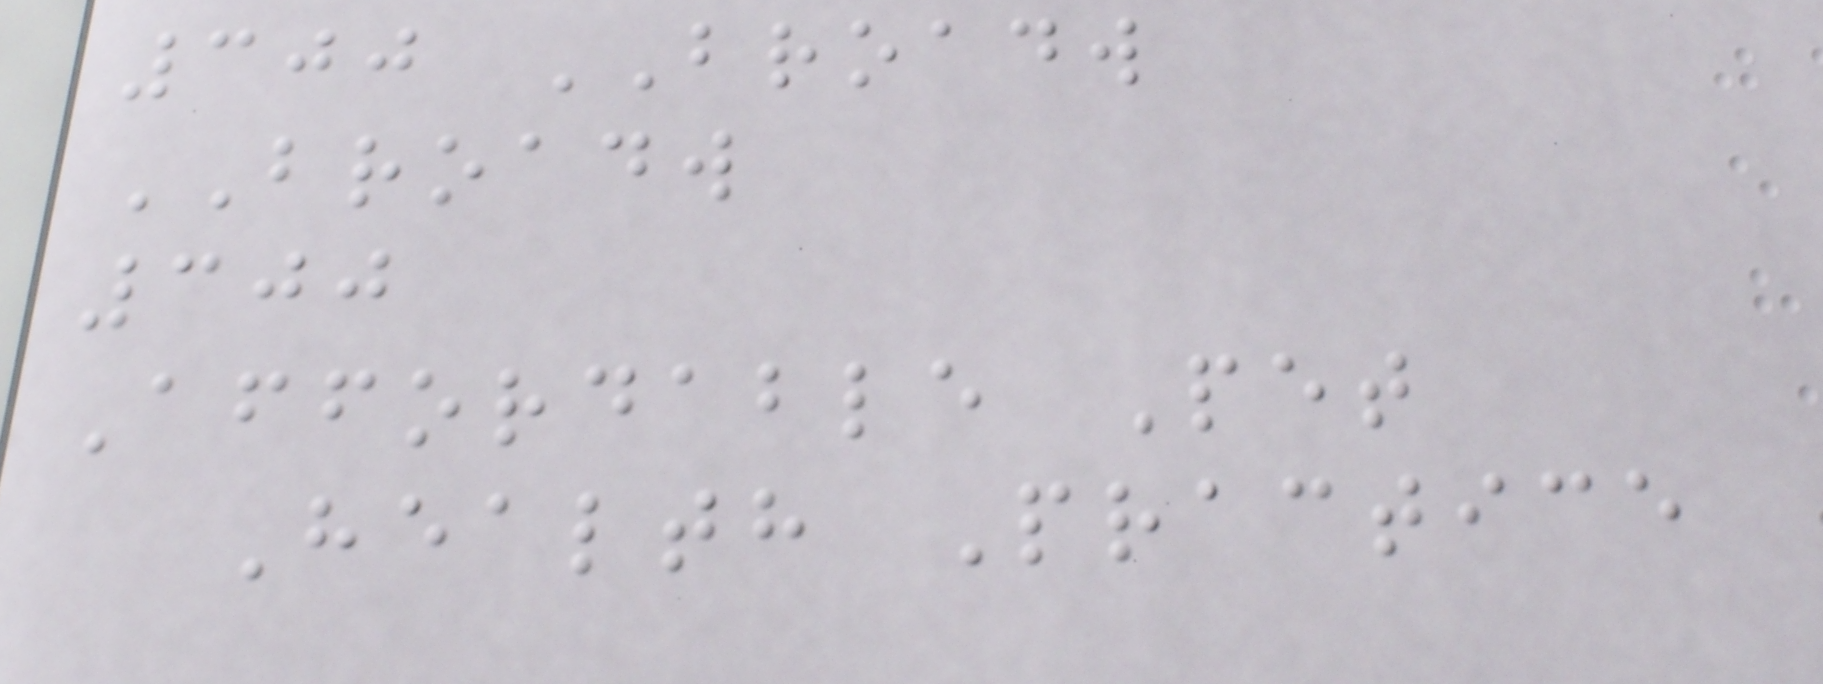300 BROADW
BROADW
300
Affordable Pet
Health Practice
